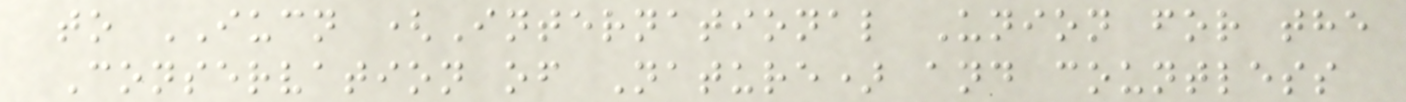to IUCN (International Union for the
Conservation of Nature) and countless
